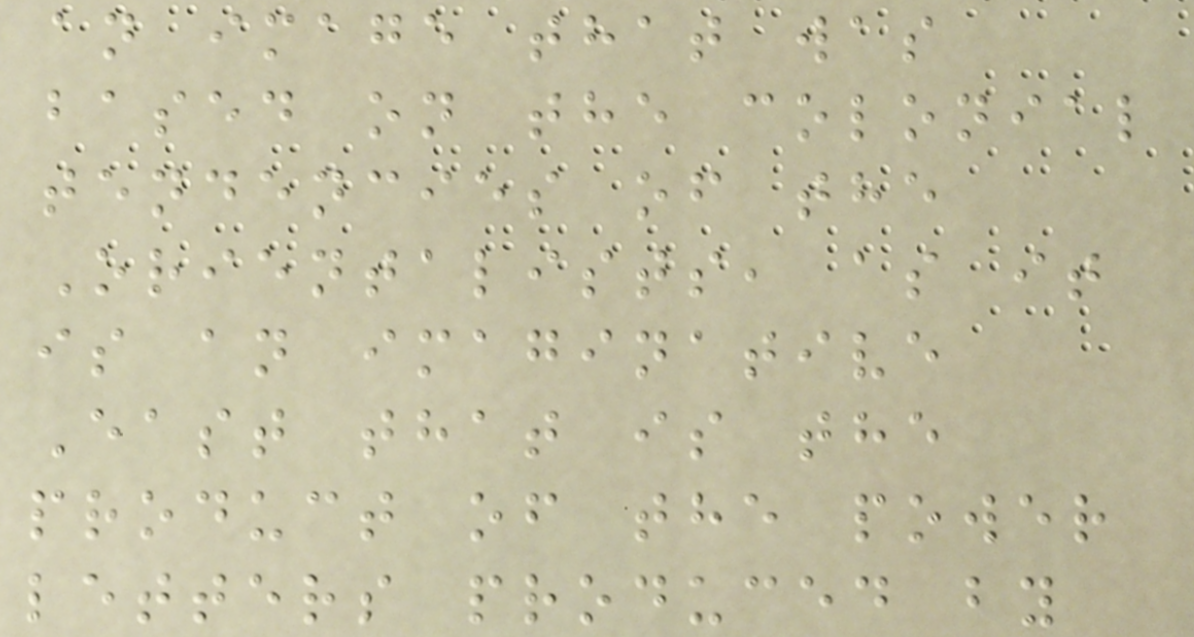an image that was
based on the colonial
tendencies of the
Orientalists, as it
is an imaginative
East that is the
product of the power
letters produced by
